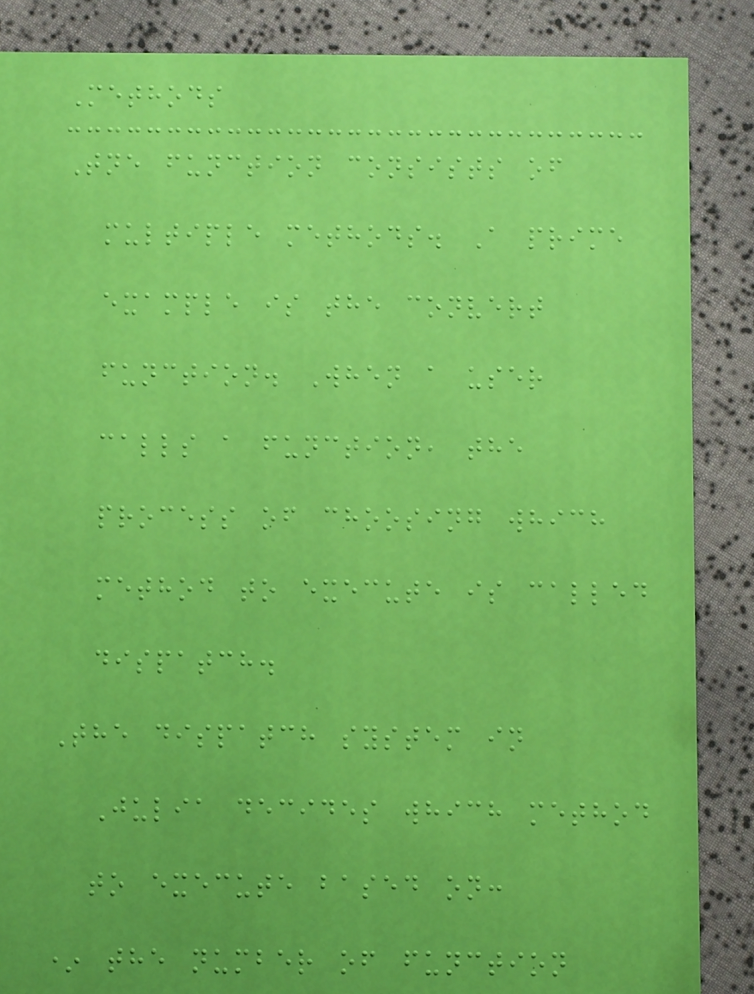Methods
Tne function consists of
multiple methods. A prime
example is the convert
function. When a user
calls a function, the
process of choosing which
method to execute is called
dispatch.
The dispatch system in
Julia decides which method
to execute based on:
* the number of function
